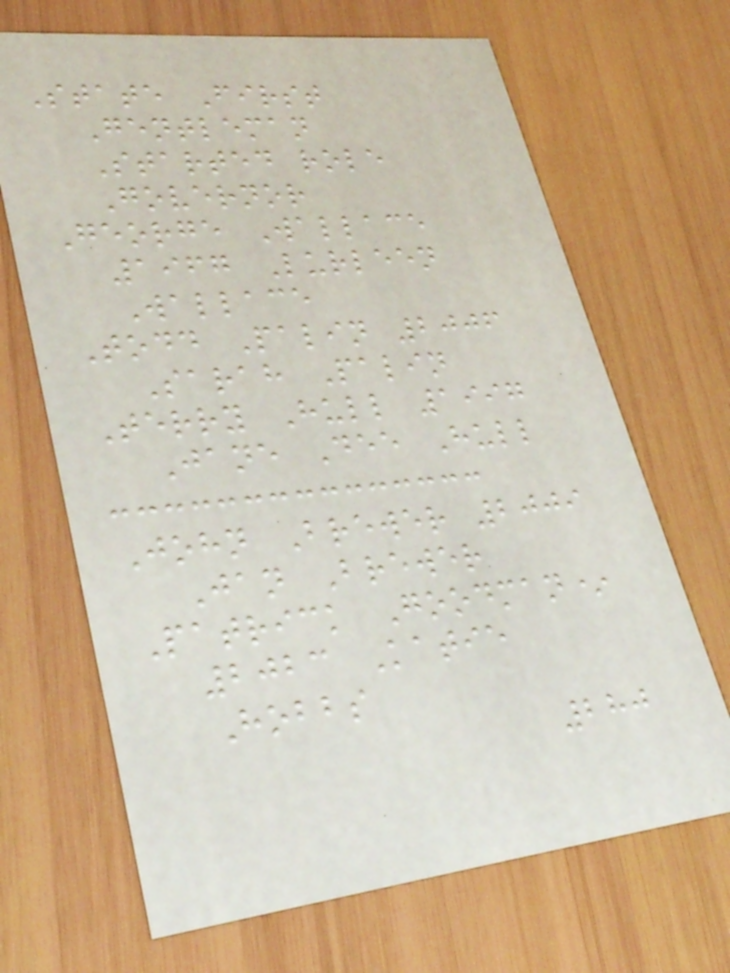State First
Gentleman
Started role
Governor
George Wallace
1967 Lurleen
Wallace
Todd Palin 2006
Sarah Palin
Terry Hull 1997
Jane Dee Hull
John Brewer 2009
Jan Brewer
Patrick Goodman*
2023 Katie
Hobbs
280
